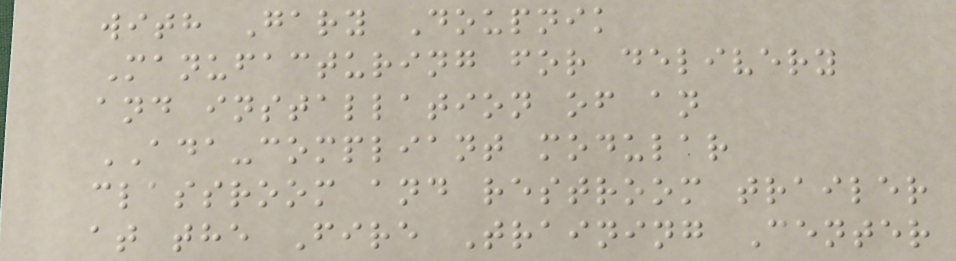with Gary Doupnik
Manufacturing for delivery
and installation of an
ADA-compliant modular
classroom and restroom trailer
at the Fire Training Center
